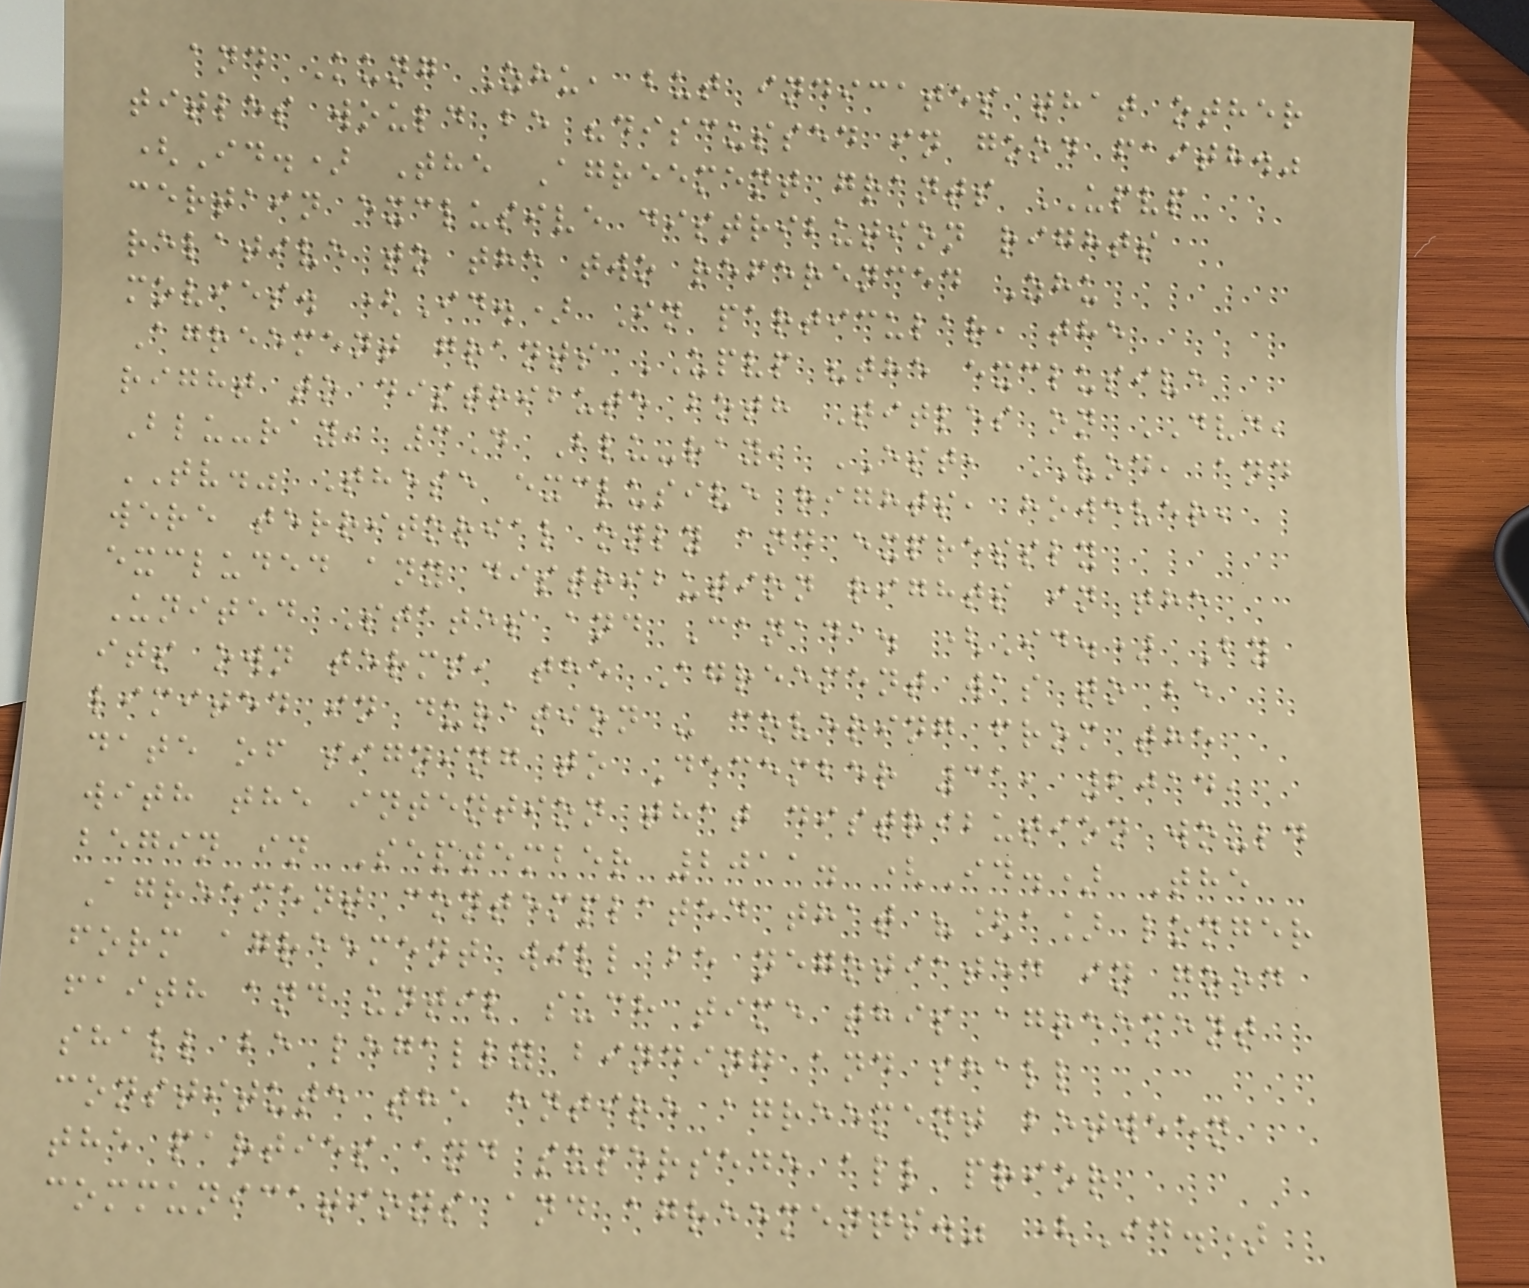and Kung Zhu, but indicates that other
titles would be "discussed in good faith."
(Id.) The Agreement grants UPVP
certain exclusive distribution rights
relative to the two referenced Zhu
movies. (Id.) In particular, the
Agreement grants UPVP "the exclusive
right to distribute both Titles on DVD,
Blu-ray, 3D Blu-ray, EST, VOD, and
TV." These exclusive rights, however,
were territorial only and expressly
excluded any distribution rights in the
United States and Canada. (Id.) By
its own terms, the Agreement was to be
limited in duration - covering from the
date of signing to December 31, 2014,
with the intention that distribution would
begin in September 2011. (Id.) The
Agreement contemplated that "[a] longer
form agreement will be negotiated in good
faith and until such time this agreement
shall be legally binding and shall
constitute the entire agreement between
the parties and supersede all prior
communications and agreements." (Id.)
